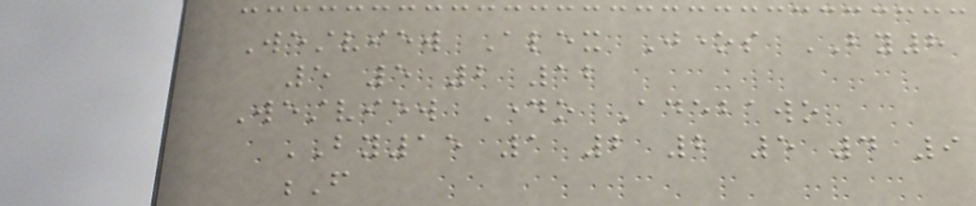Westview Alex Jones BY8
5 5 2 12
Westview Dayo Adebawo
BY15 1 2 2 5 4 9
F
